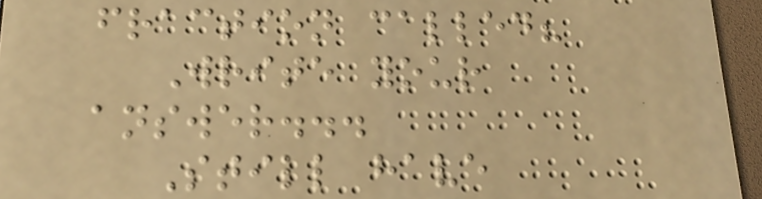fraction called?
Write your
answer...
Still have
